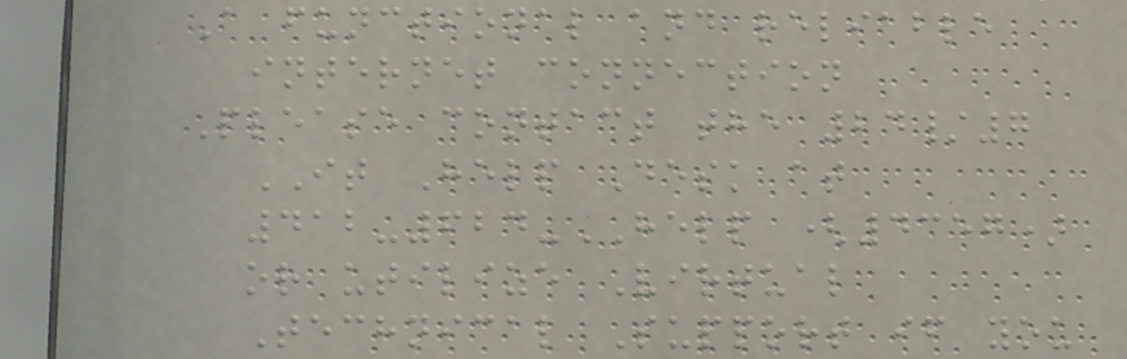A functional and reliable
internet connection
Please contact the 24/7
IT Help Desk at
412-624-HELP (4357)
or utilize Virtual
Technical Support if you
